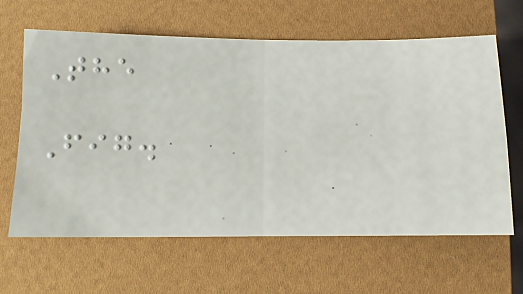The
Fig.
